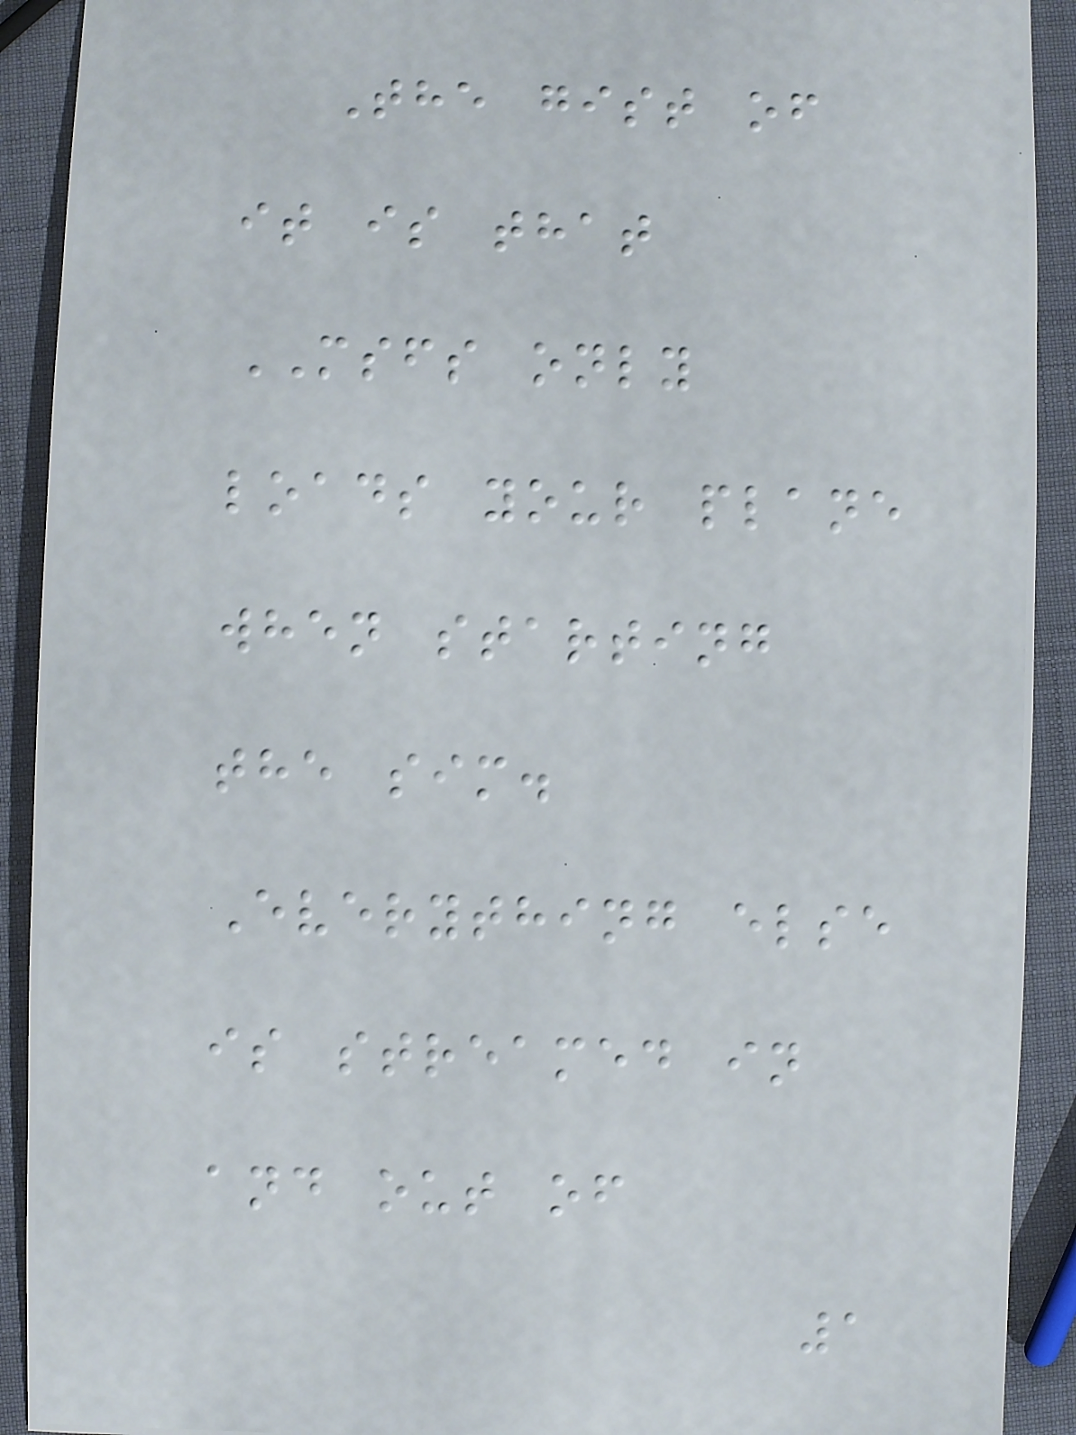The gist of
it is that
MSFS only
loads your plane
when starting
the sim.
Everything else
is streamed in
and out of
1
